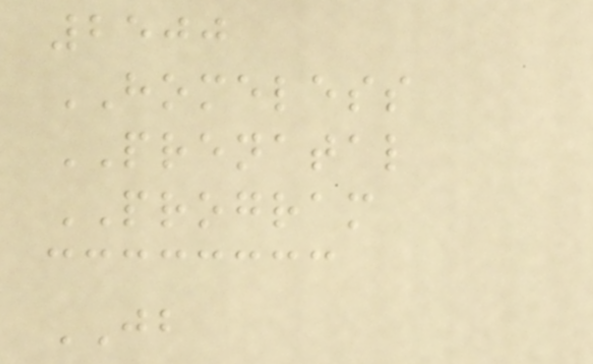2500
HOMELESS
PRENATAL
PROGRAM
JB
